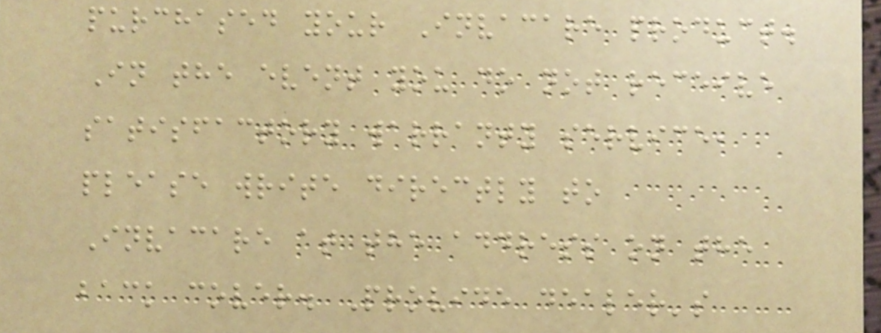purchased your Invacare product.
In the event you do not receive
satisfactory warranty service,
please write directly to
Invacare at the address on the
back cover. Provide dealer's
